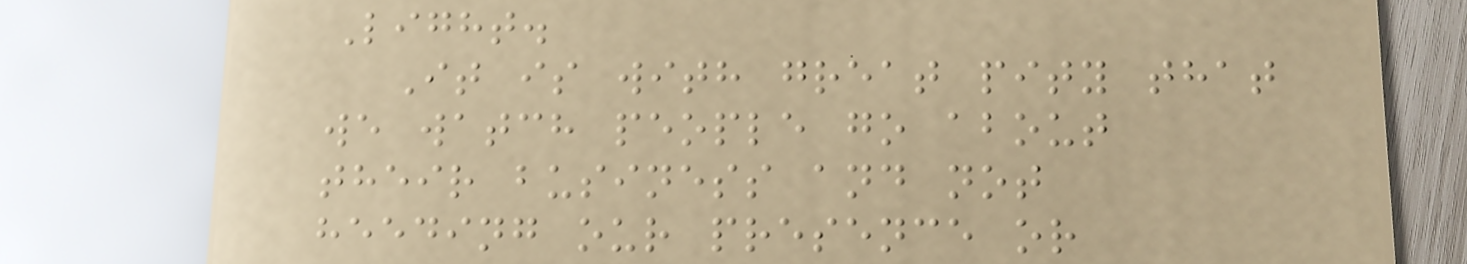Light.
It is with great pity that
we watch people go about
their business and not
heeding our presence or
